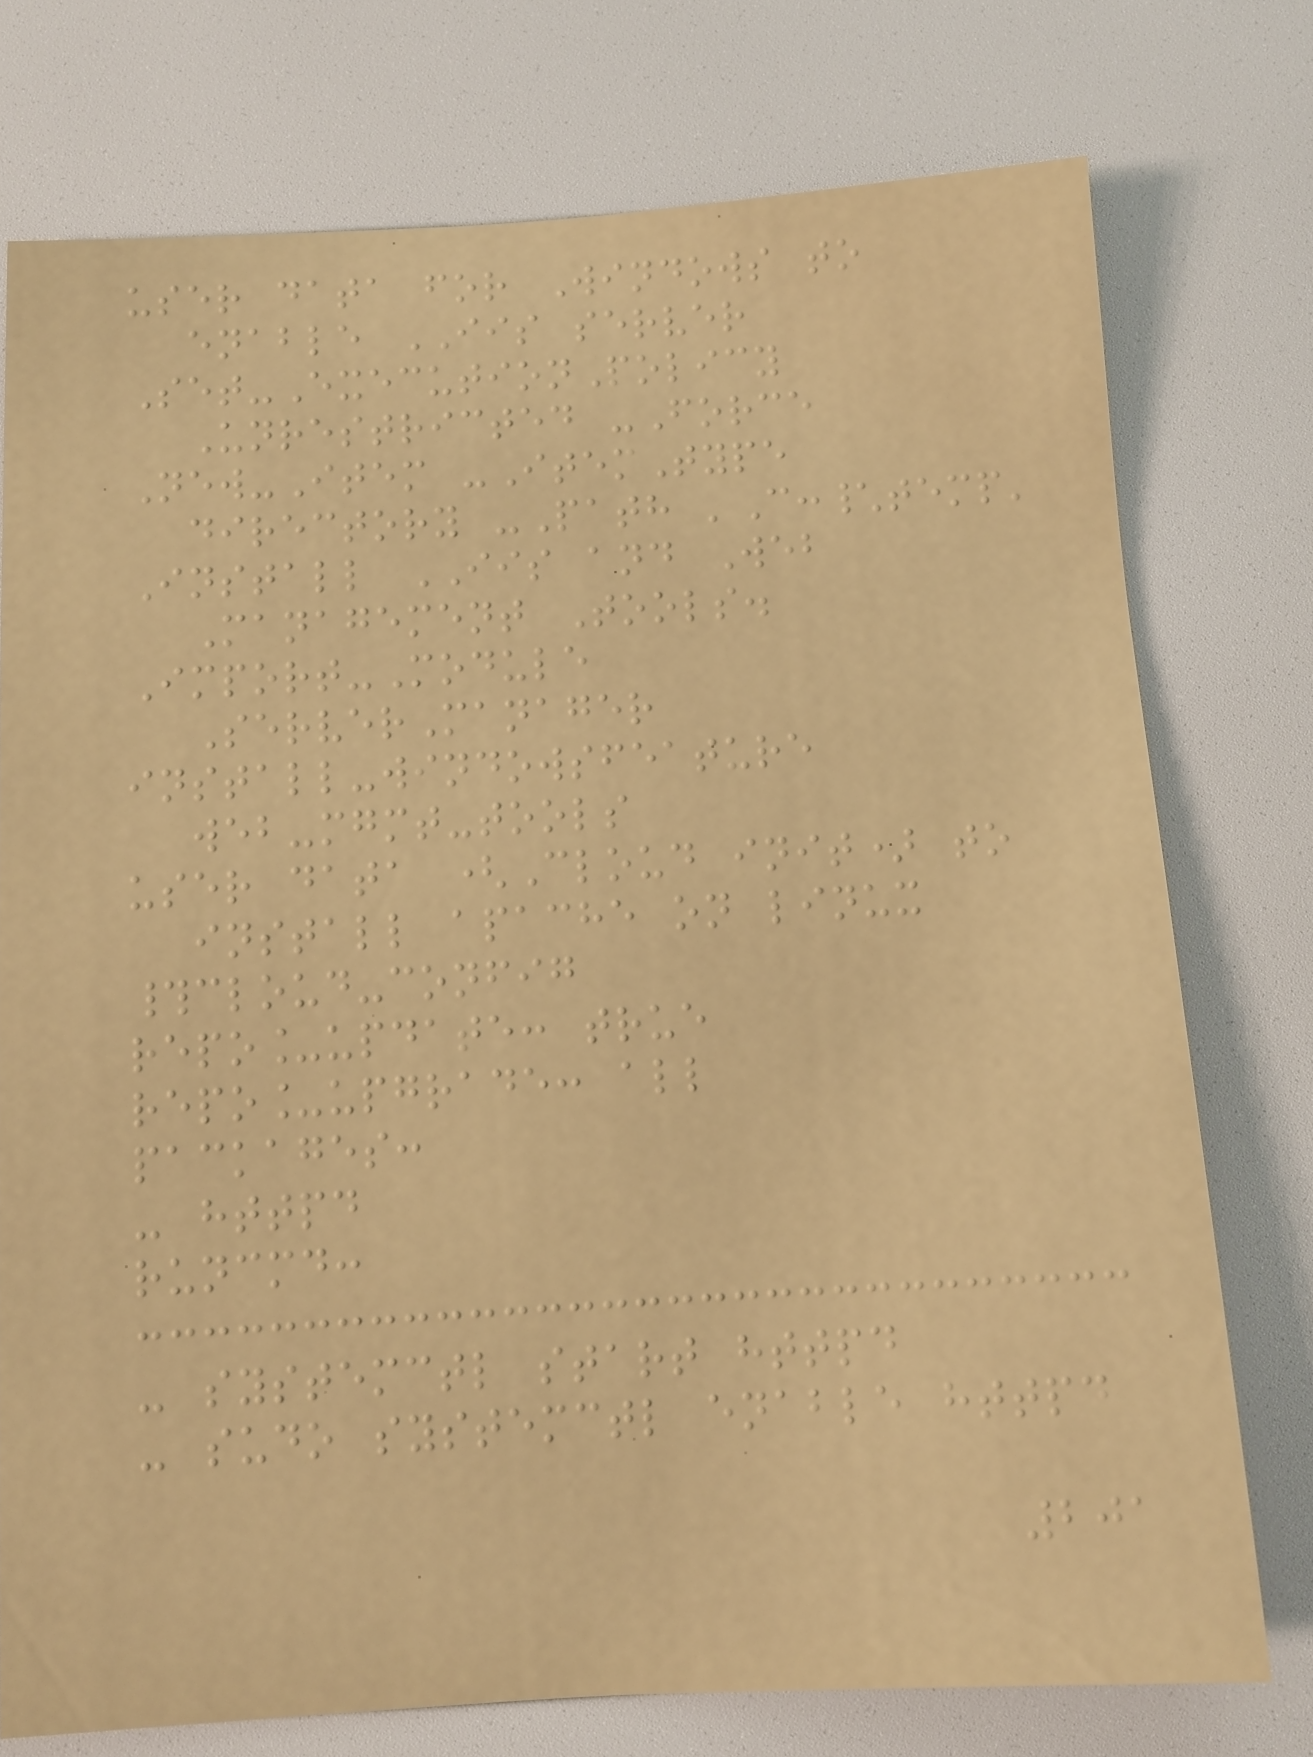user data for Windows to
enable IIS server
Set-ExecutionPolicy
Unrestricted -Force
New-Item -ItemType
directory -Path 'C:\temp'
Install IIS and Web
Management Tools.
Import-Module
ServerManager
install-windowsfeature
web-mgmt-tools
user data (Cloud init) to
install apache on linux
#cloud-config
repo_update: true
repo_upgrade: all
packages:
- httpd
runcmd:
- systemctl start httpd
- sudo systemctl enable httpd
201
